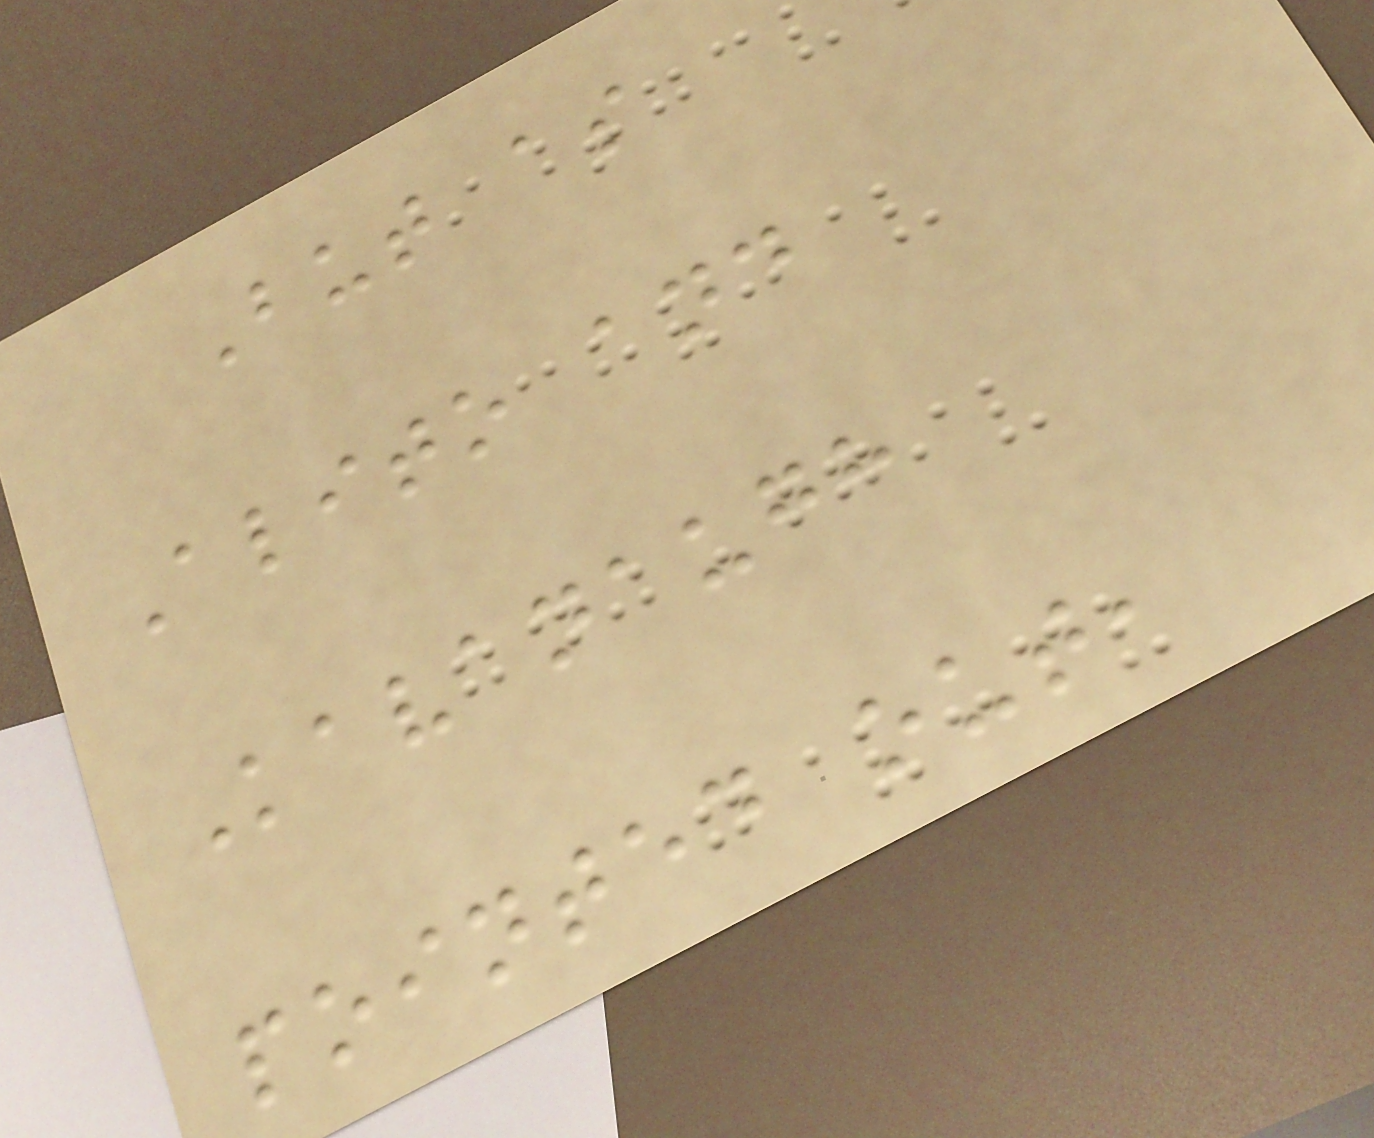But as
Alito and
Kavanaugh
pointed out,
